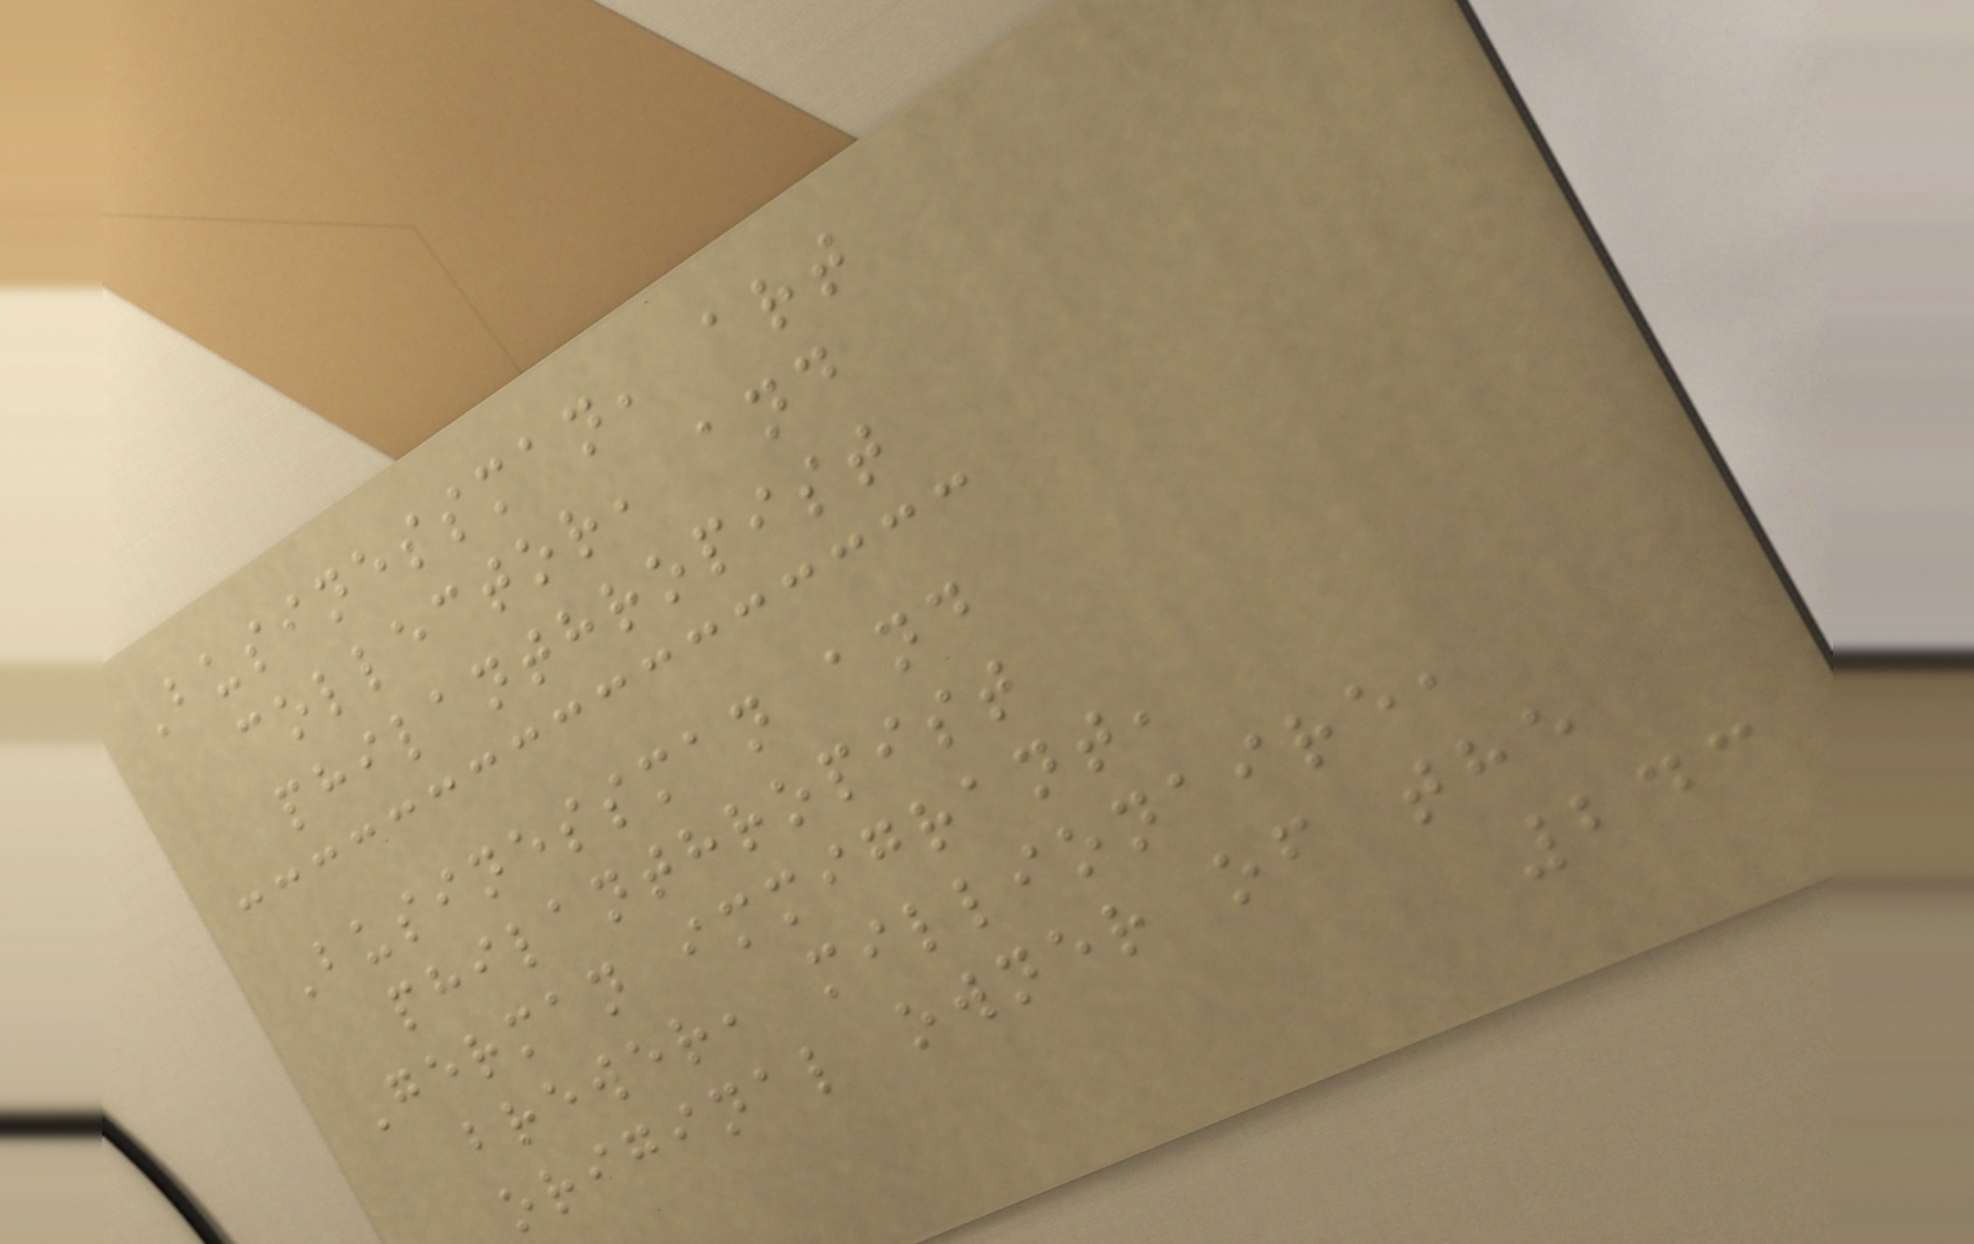Businessman, art
collector, and
philanthropist
Businessman and
philanthropist
German immigrant,
brewer, millionaire,
original owner of the
243
